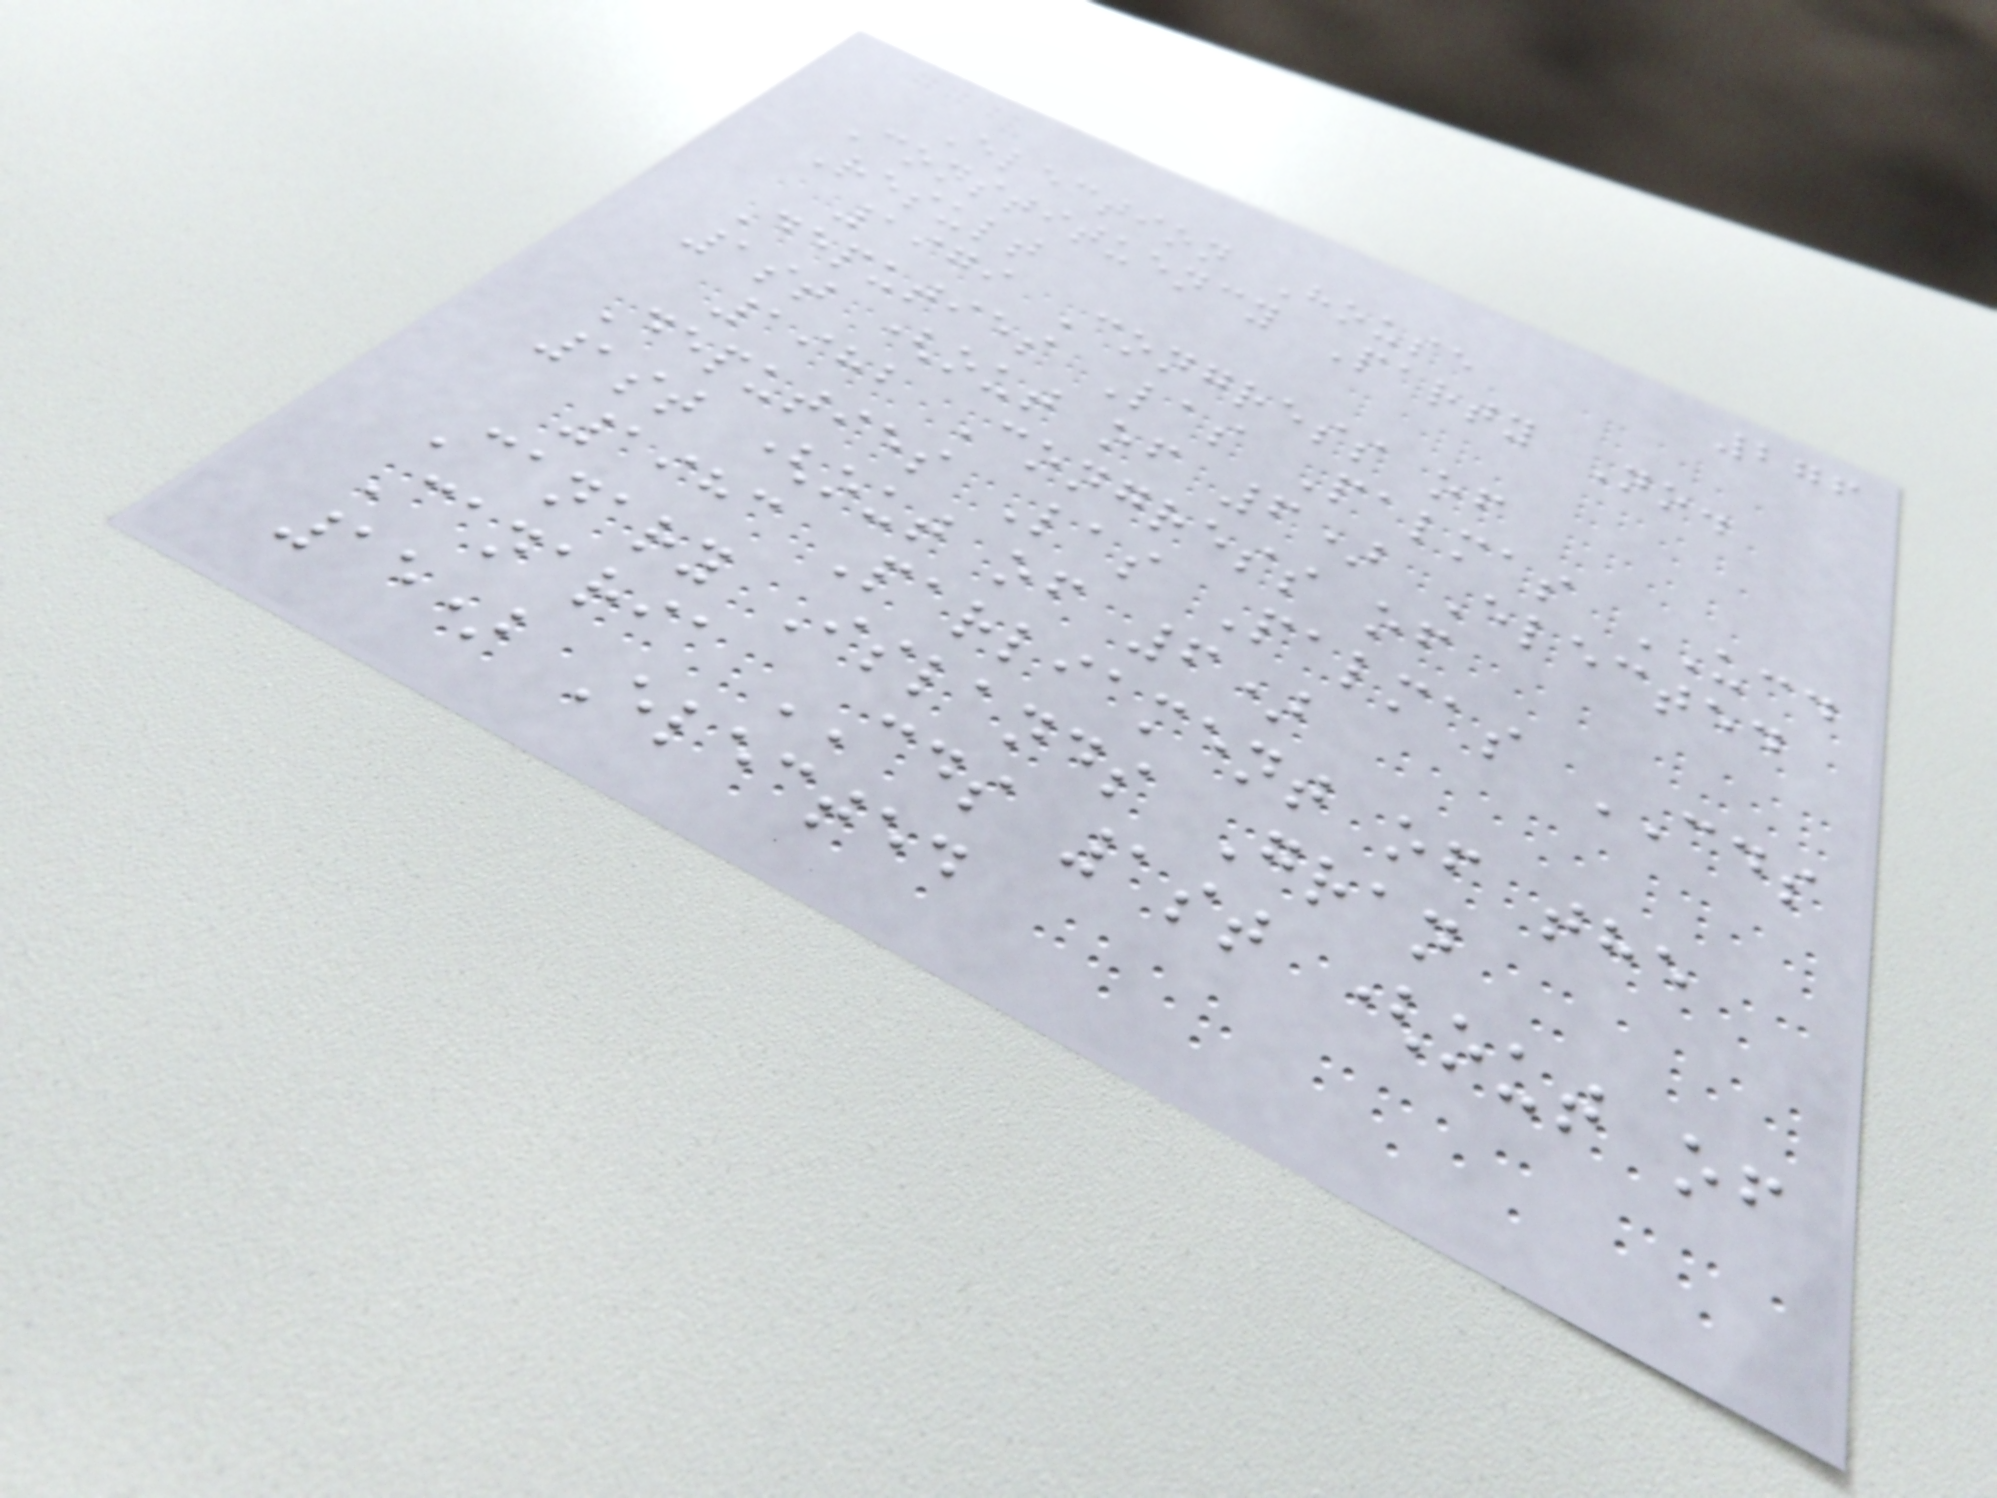276
Election House
Constituency Party No.
Result
1979 Congress of
Deputies Las Palmas UCD
1st (out of 6) Elected
1982 Congress of
Deputies Las Palmas CDS
1st (out of 6)
1983 Parliament of the
Canary Islands Gran
Canaria CDS 1st (out of
15) Elected
